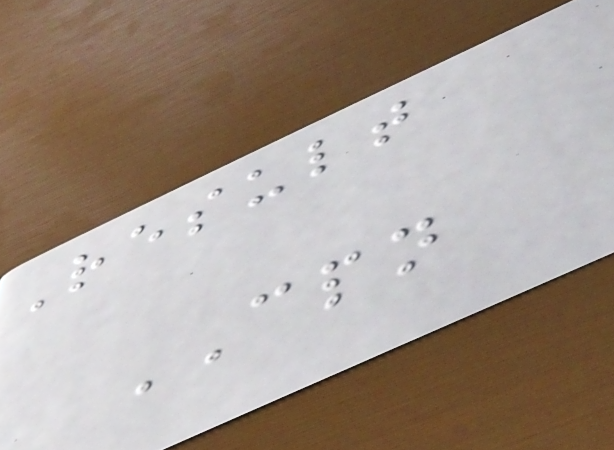Result
CPN
